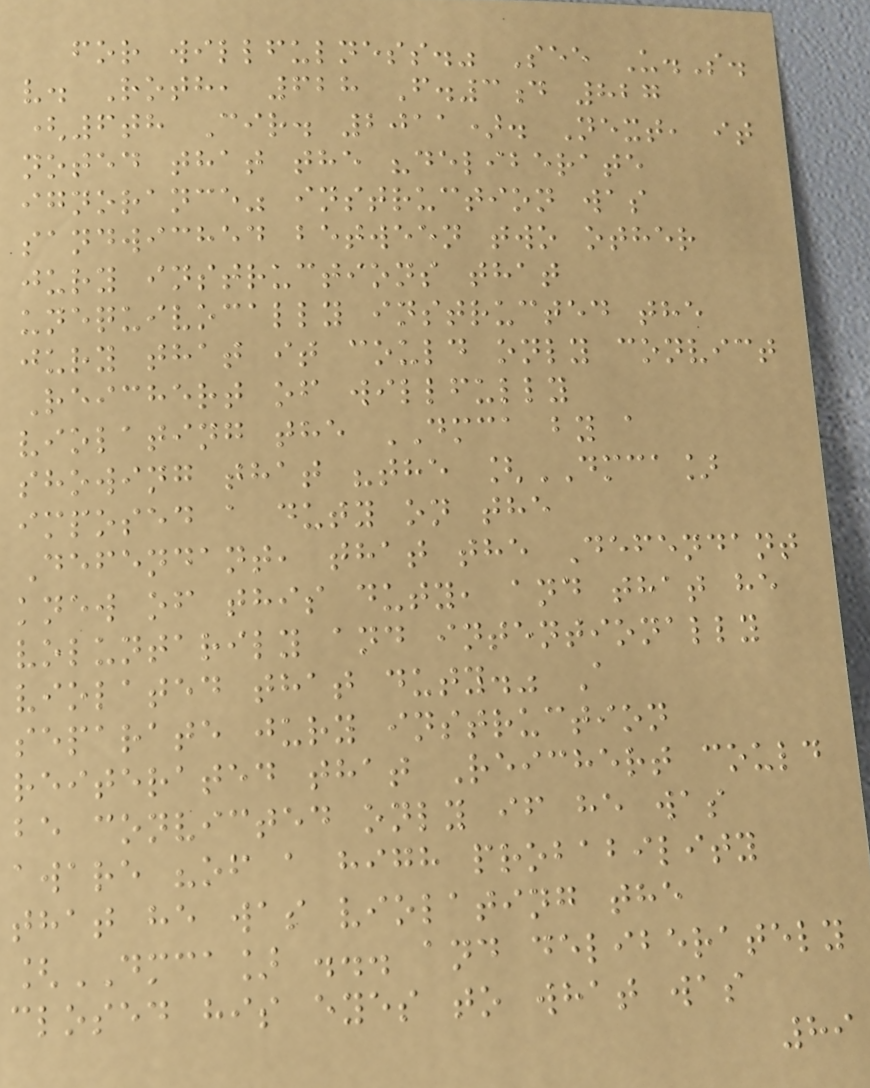for willfulness." See U.S.
v. Roth, 628 F.3d 827
(6th Cir. 2011). Next, it
noted that the "deliberate
ignorance" instruction was
sandwiched between two other
jury instructions that
unequivocally instructed the
jury that it could only convict
Reichert of willfully
violating the DMCA by a
showing that "the [DMCA]
imposed a duty on the
Defendant, that the Defendant
knew of this duty, and that he
voluntarily and intentionally
violated that duty." A
separate jury instruction
reiterated that Reichert could
be convicted only if he was
aware "of a high probability
that he was violating the
[DMCA] ... and deliberately
closed his eyes to what was
89
